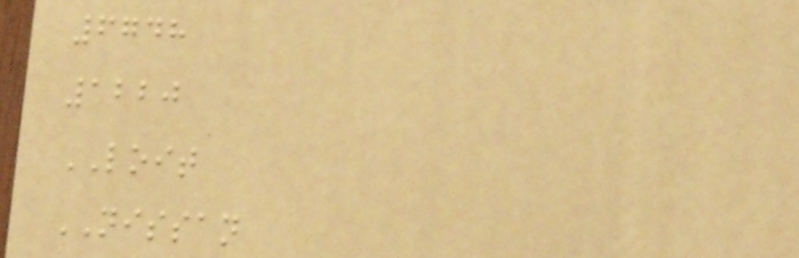6748
1220
LOIT
NISSAN
